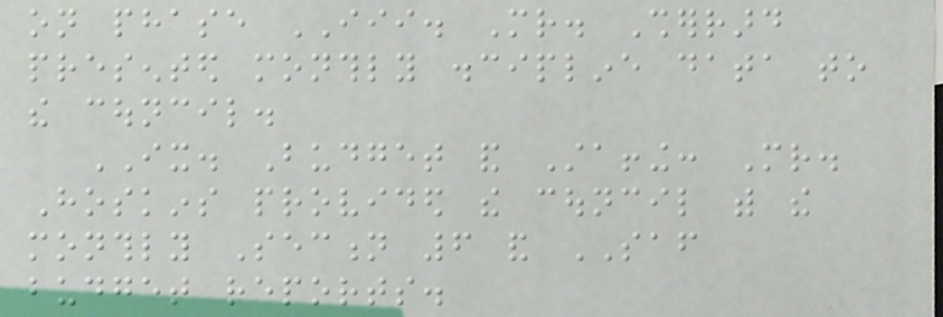on phase III. Mr. Sherrard
presented monthly discipline data to
the council.
IX. Budget and Staffing: Mr.
Hoskins provided the council with the
monthly Section 6 and SAF
budget reports.
